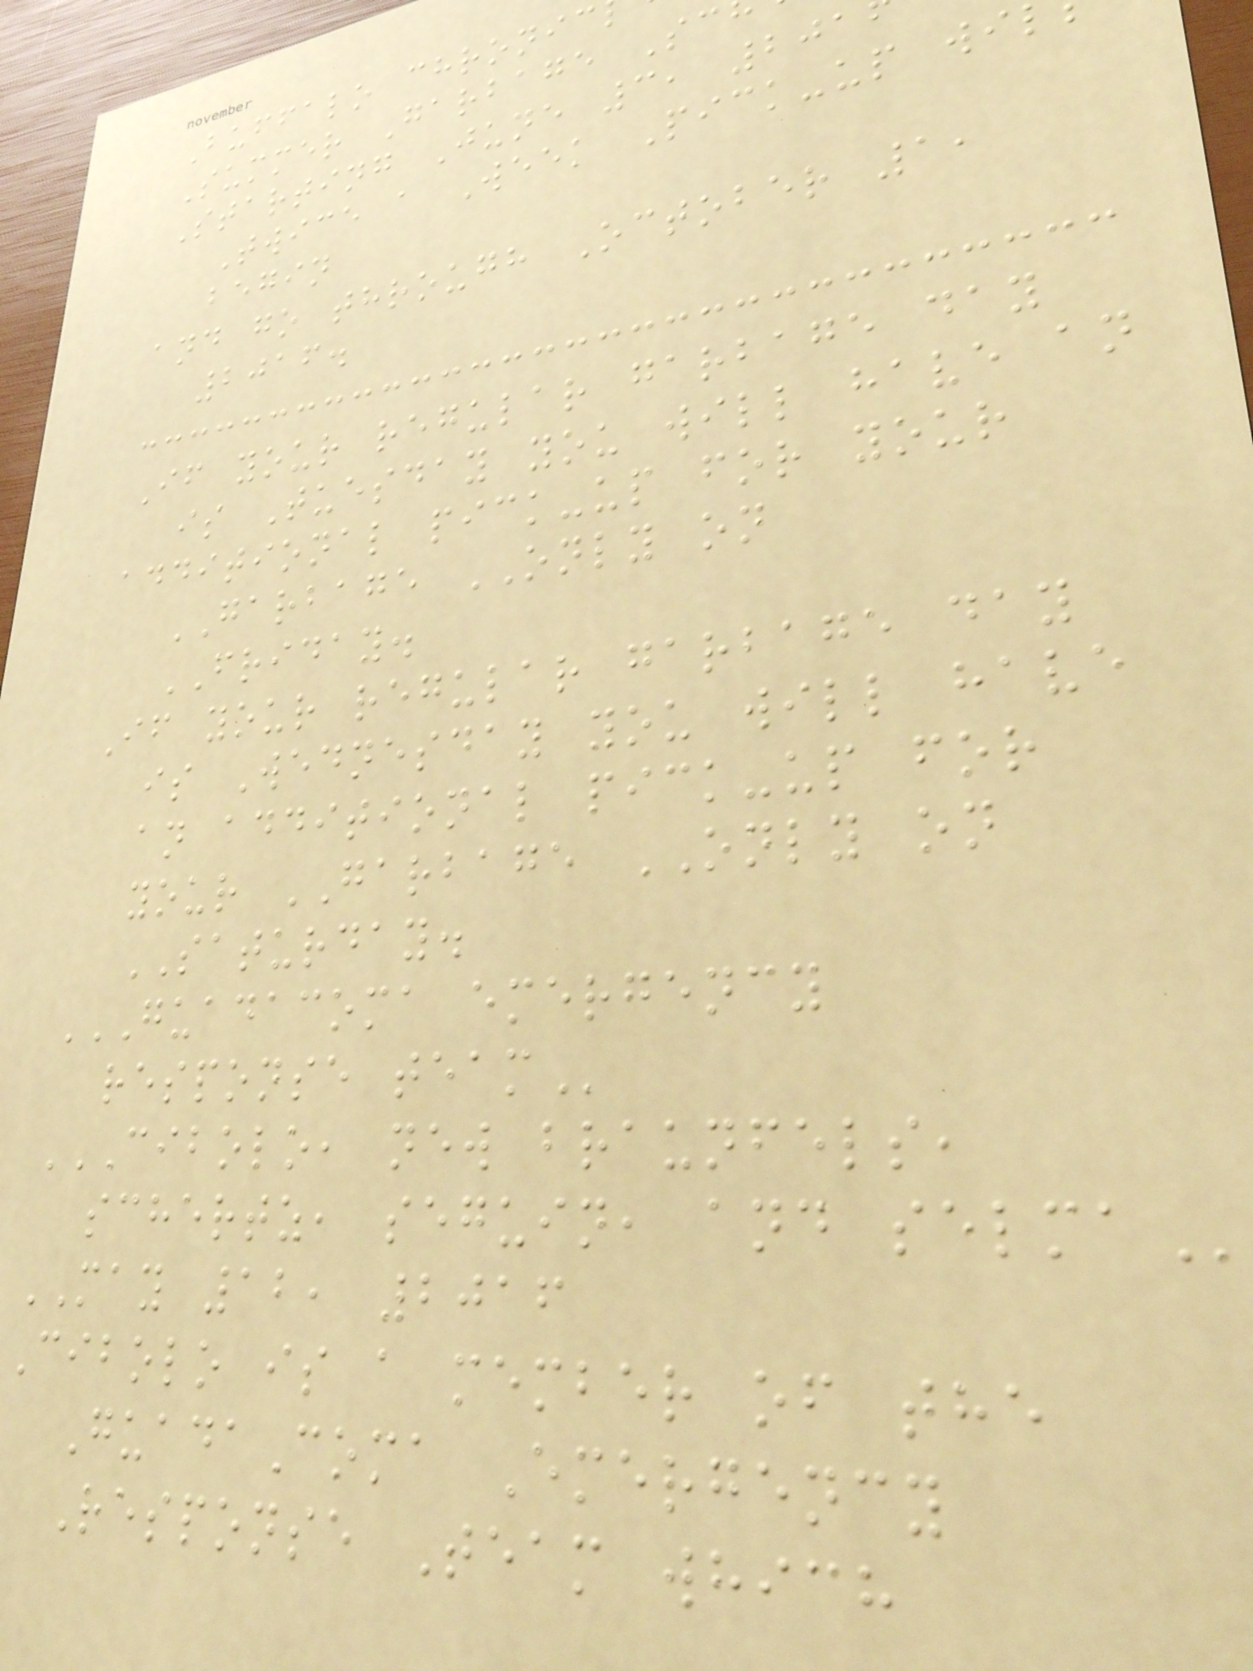Buffalo chronic
Summer Garbage Sc
Starting June 3, 201
Twice a Week Pick-up wi
begin
and go through October 1,
2016.
If your regular garbage day
is Tuesday you will have an
additional pick-up for your
GARBAGE ONLY on
FRIDAY.
If your regular garbage day
is Wednesday you will have
an additional pick-up for
your GARBAGE ONLY on
SATURDAY.
GUADACOMA EMERGENCY
response
CIBOLO, NEW BRAUNFELS,
schertz, seguin, and
MAY 12, 2016
Cibolo is a member of the
GuadaComa Emergency
Response Team which
